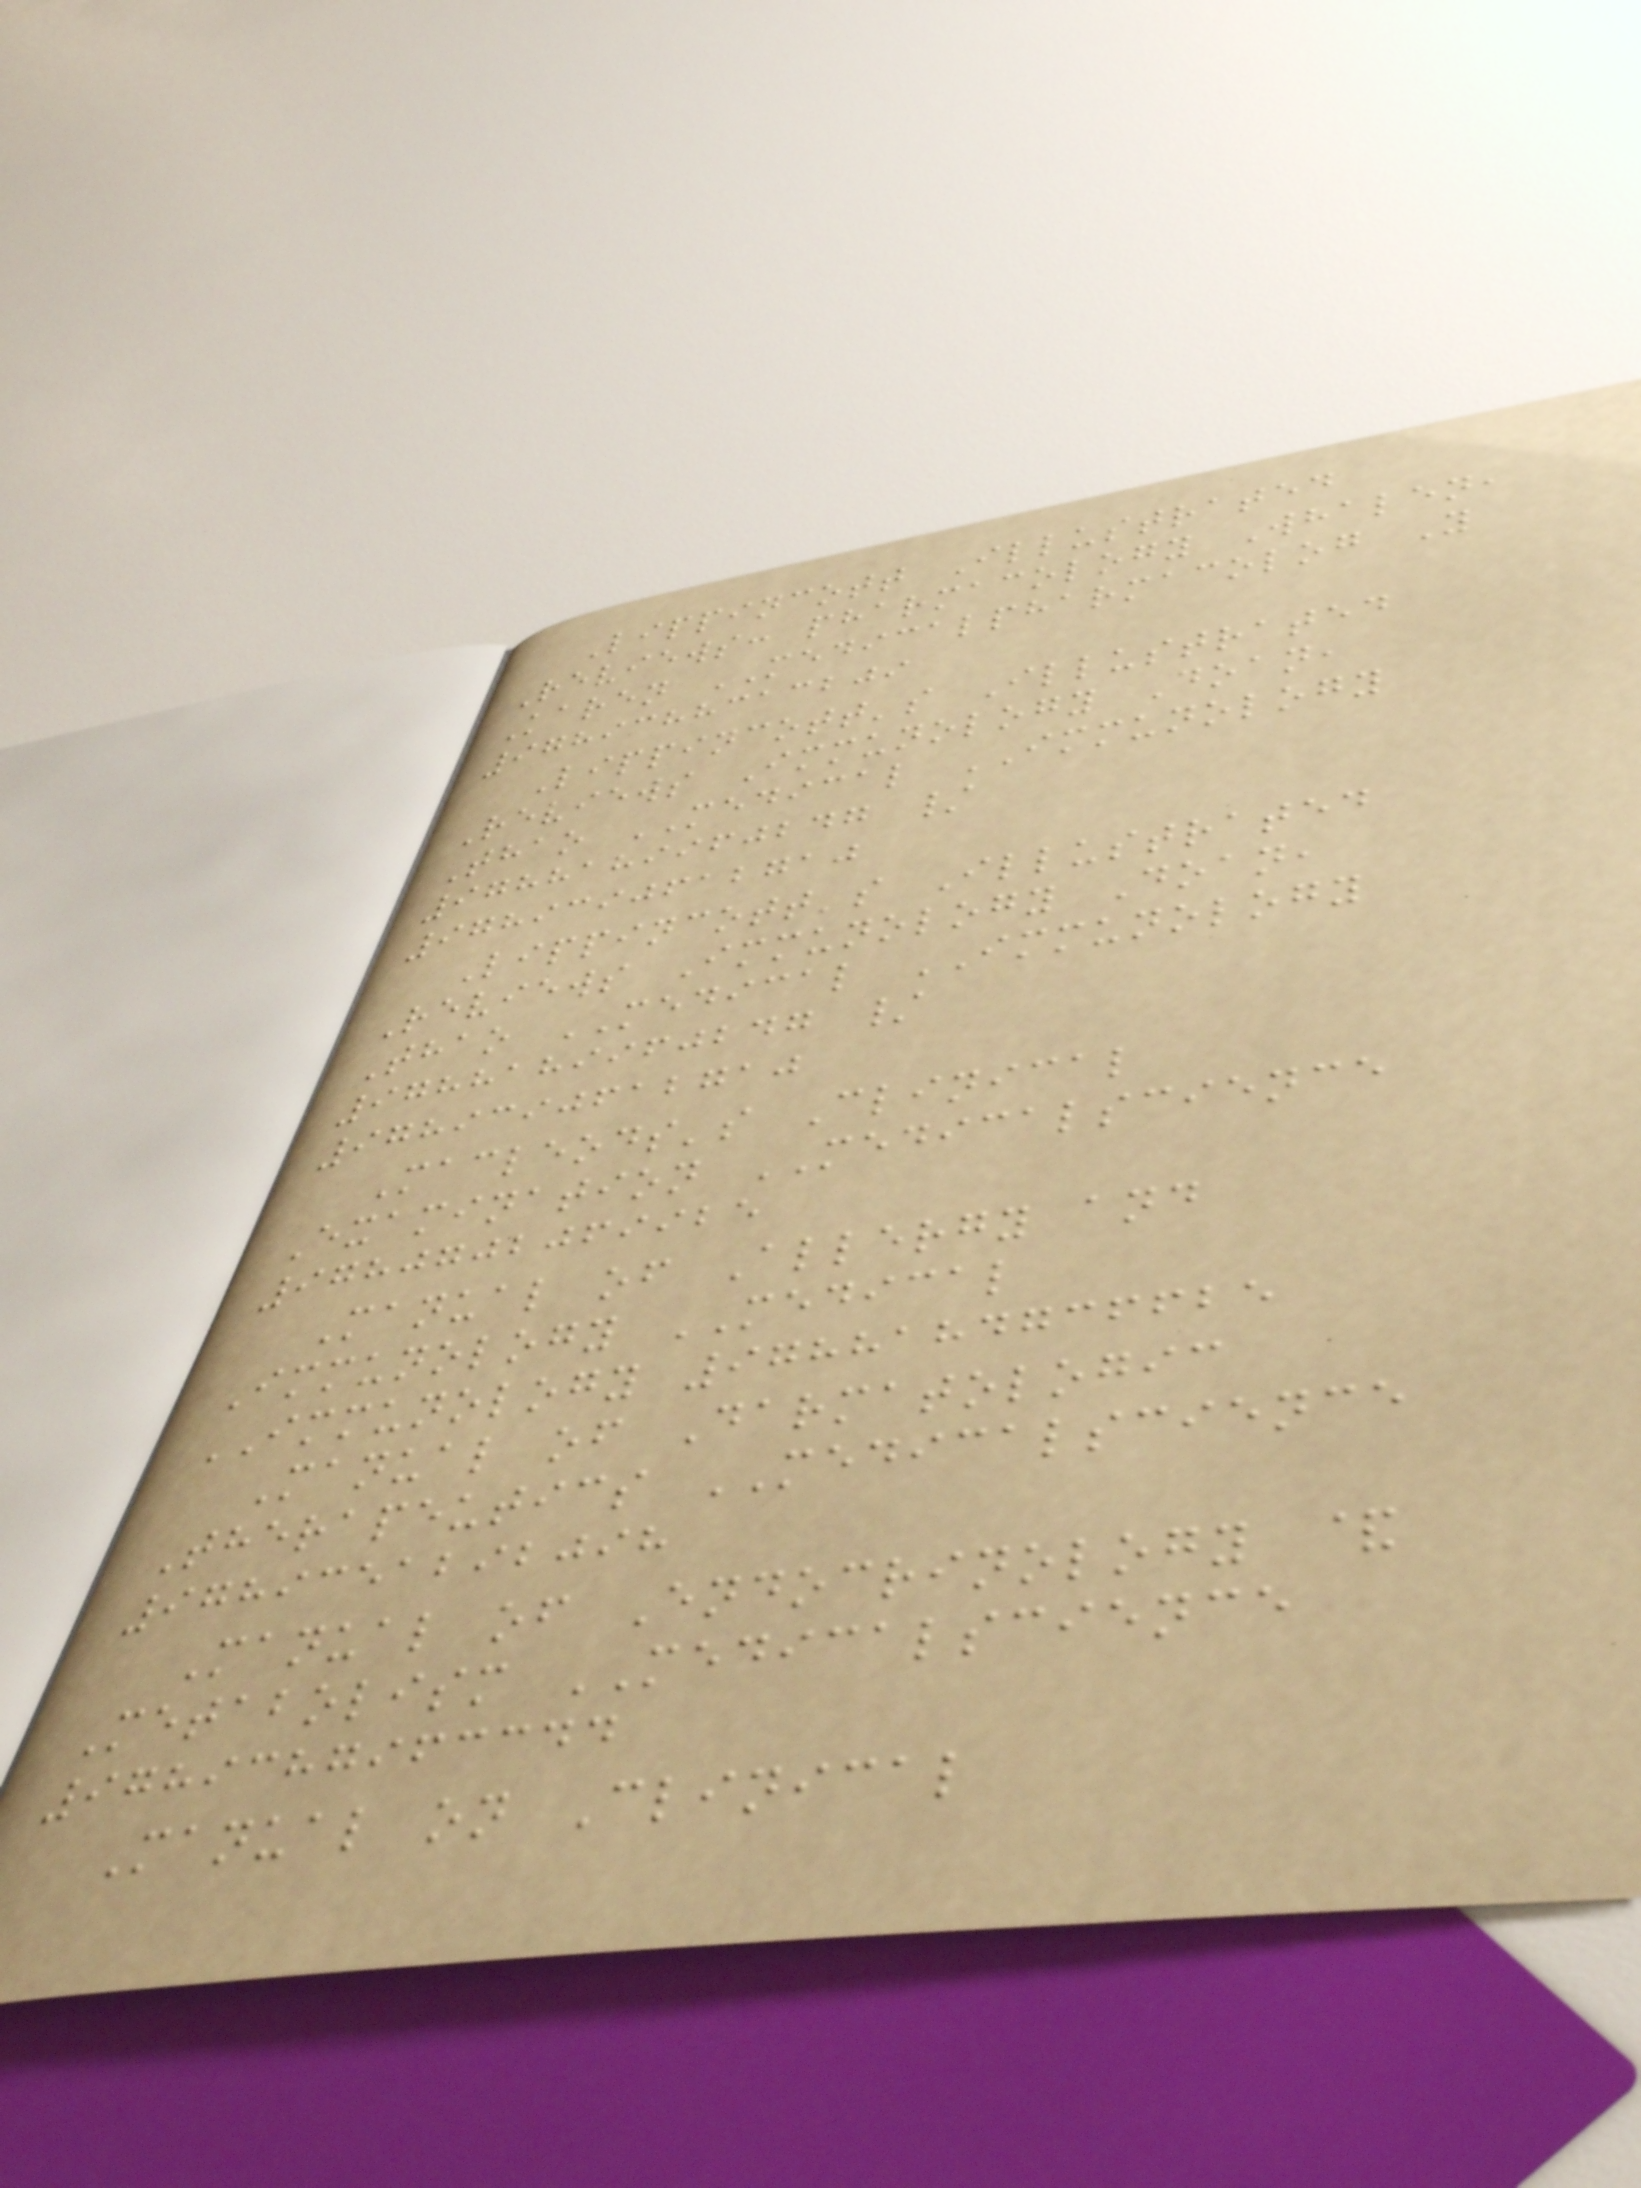Lippincott Illustrated
Reviews: pharmacology Whalen,
Karen MEDICALPHARMACOLOG Y
9789388313209
Lippincott's Illustrated
Reviews Immunology Doan,
Thao MEDICAL IMMUNOLOGY
9788189960247 /
9789390612710
Lippincott's Illustrated
Reviews Immunology Doan,
Thao MEDICAL IMMUNOLOGY
9788189960247 /
9789390612710
Macleods's Clinical
Examination MEDICALSCIENCE
9780702069925
Manual of Allergy and
Immunology MEDICAL
IMMUNOLOGY 9788184736625
Manual of Darmatologic
Therapeutics MEDICALSCIENCE
9789351292098
Manual of Endocrinology &
Metabolism MEDICALSCIENCE
9789387963344
Manual on Clinical
